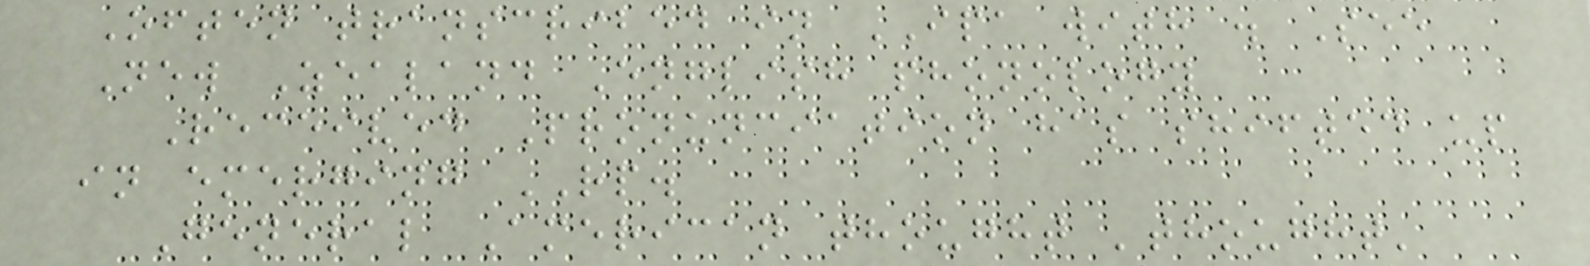Often transcribed in IPA with . See
New Zealand English phonology
Received Pronunciation has shifted up
in emerging RP.
General American thought 'thought'
